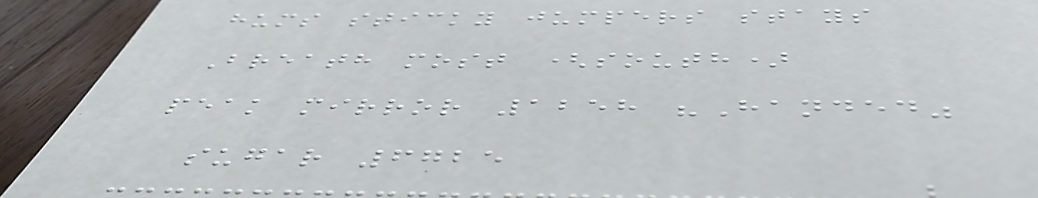hums sticky jumpers stays
Breath most (south)
peak mirror 1258 "Handed"
sugar 6725
